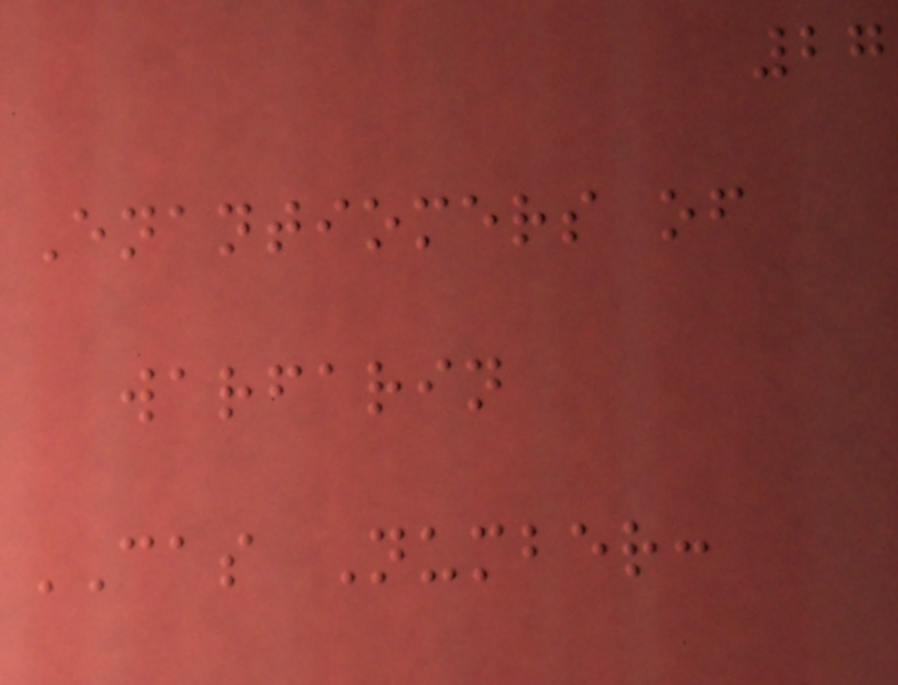27
Enantiomers of
warfarin
CAS Number:
